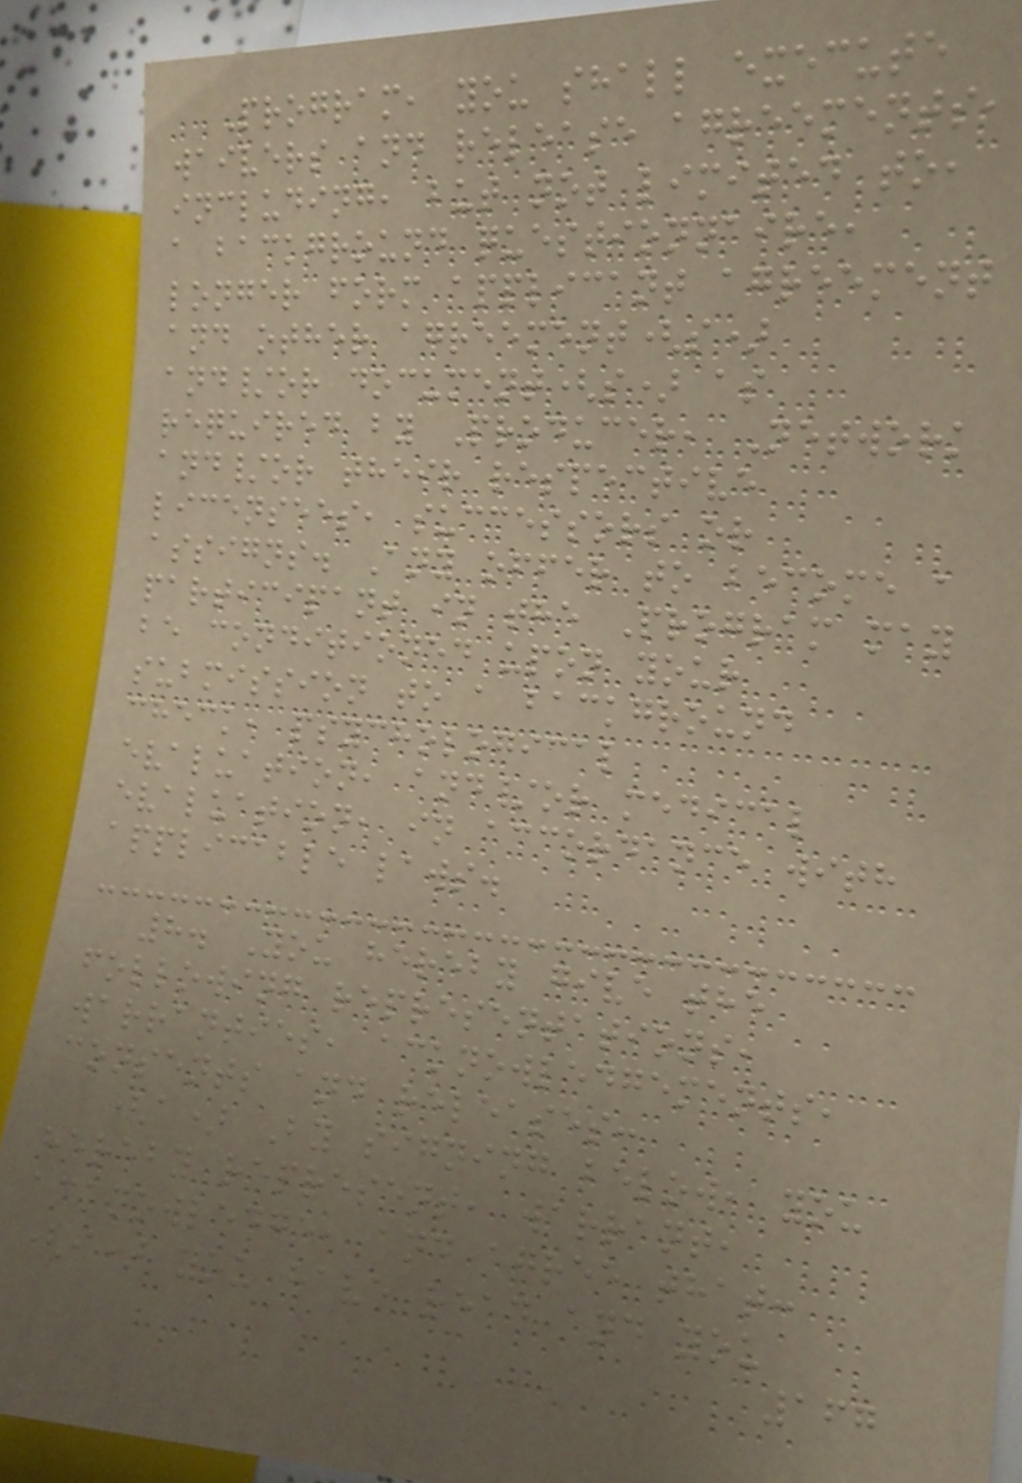Program, you shall execute
waivers and release agreements,
including, but not limited to,
a background questionnaire,
longer form applicant agreement
and other agreement(s)
and/or document(s) as
required by Producer, Network
and/or their respective
licensees, successors or
assigns. Any offer to become a
participant in the Program may
be conditioned upon your
submission to a background
check, psychological
evaluation, and/or medical
evaluation, in accordance with
applicable laws.
8. You hereby give the
following representations,
warranties, acknowledgements,
consents and releases:
(a) By signing below, you
hereby represent, warrant,
acknowledge, and agree that:
(i) you have read and you
167
